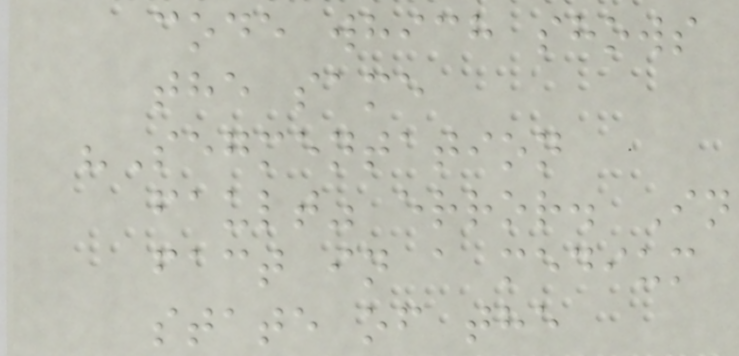code which shows
the same
"Segmentation
fault" error. In
fact in a medium
state of the
